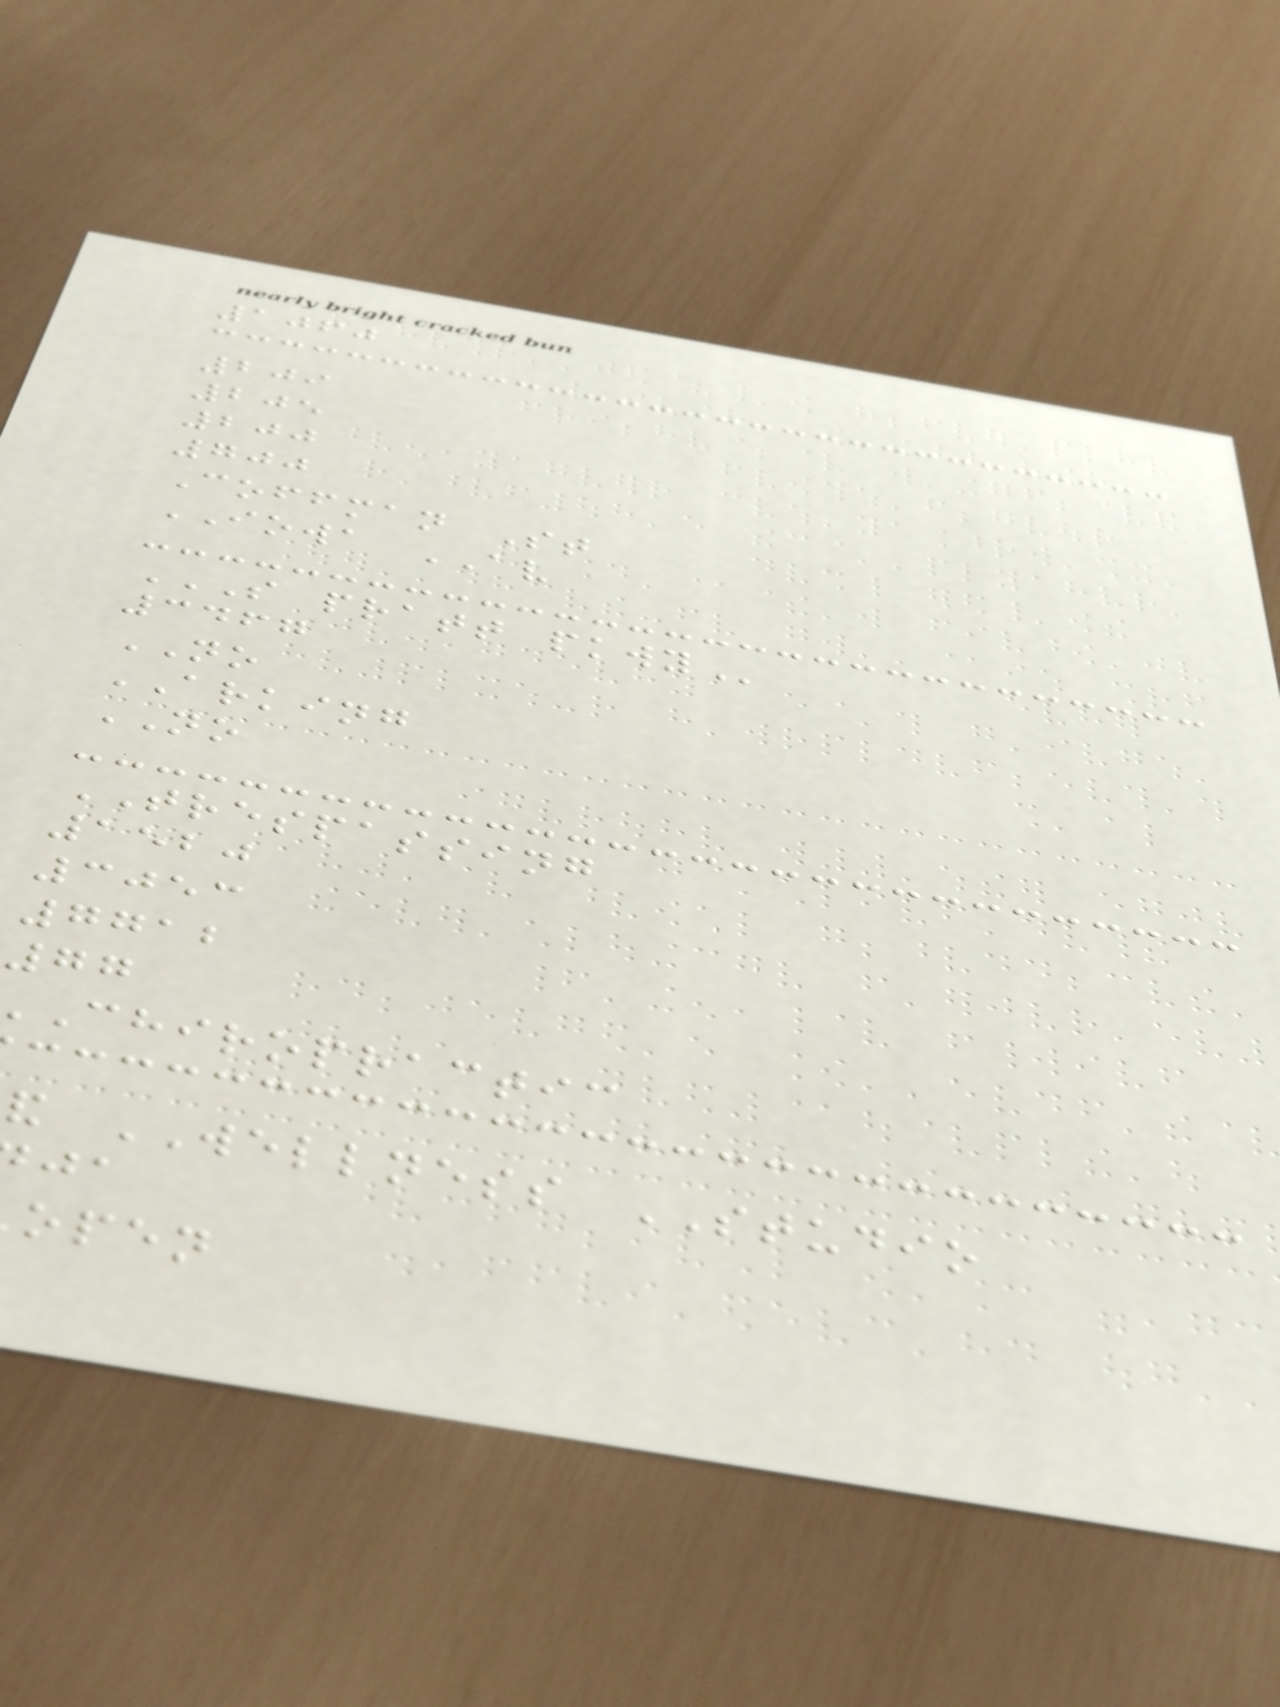1060
209
205
200
700
Coffman St
IOWA AV
S PRATT PKWY
3467
NO
ARKING
NO
TRESPASSING
1520
3053
7712
77
chiropractic
WELLNESS STUDIO
open
